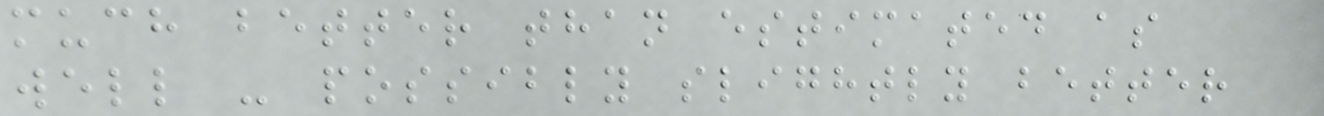much better than estimated as
well - possibly slightly better
